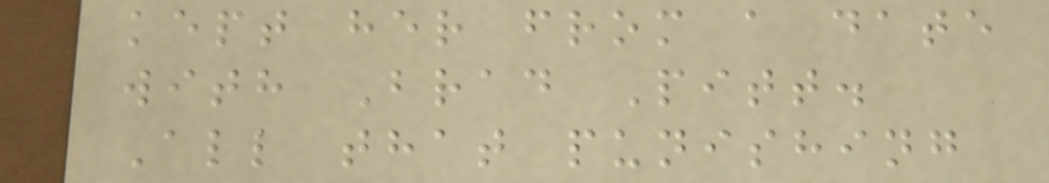kept her from a date
with Brad Pitt.
All that punishing
